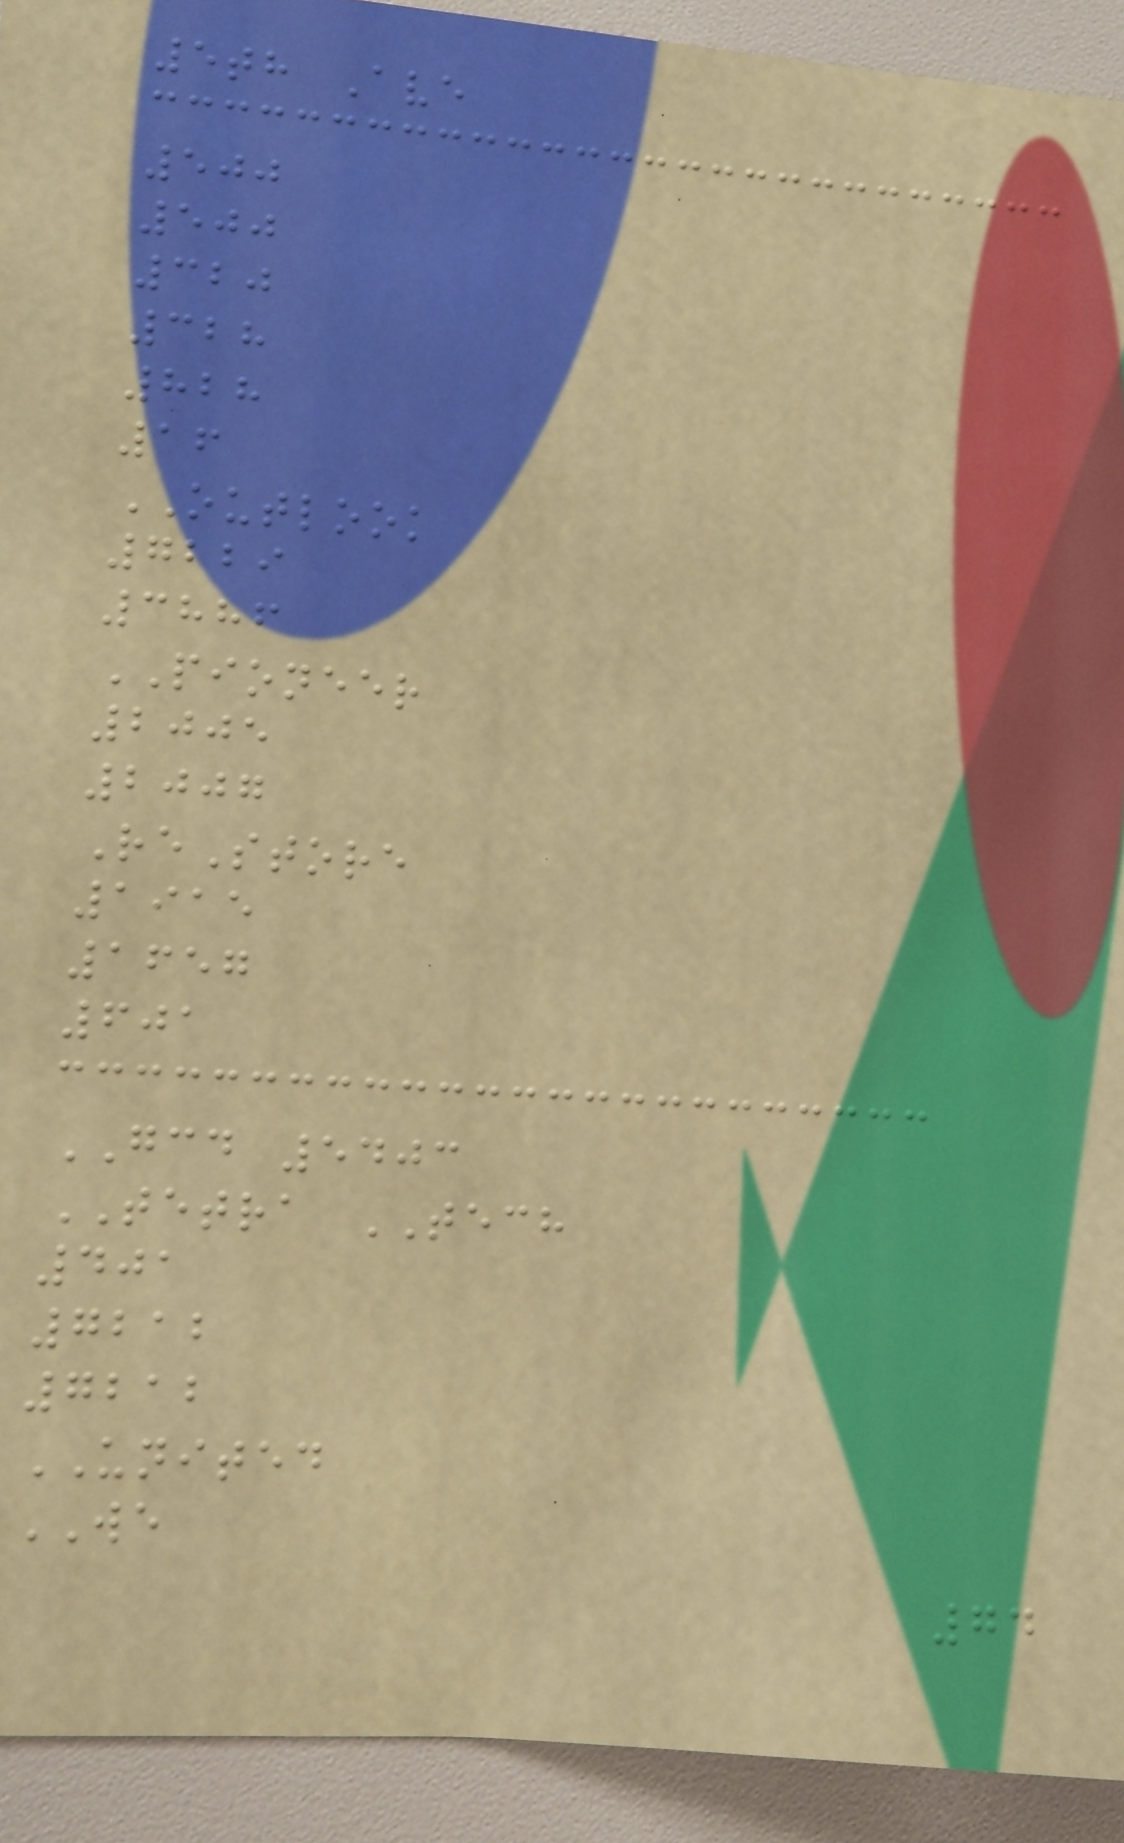5th Ave
500
500
320
328
828
16
OUTLOOK
7229
3886
PIONEER
2005
2007
ReStore
1915
1657
601
GCD 5403
TETRA TECH
401
7212
7212
UNITED
WE
74
